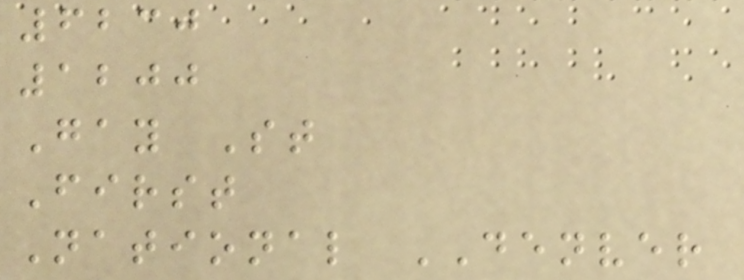6230
1200
Gay St
First
National DENVER
